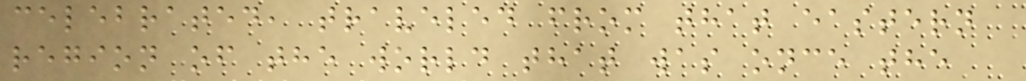celebrated, traveled from that eastern
region of the world that was once the
